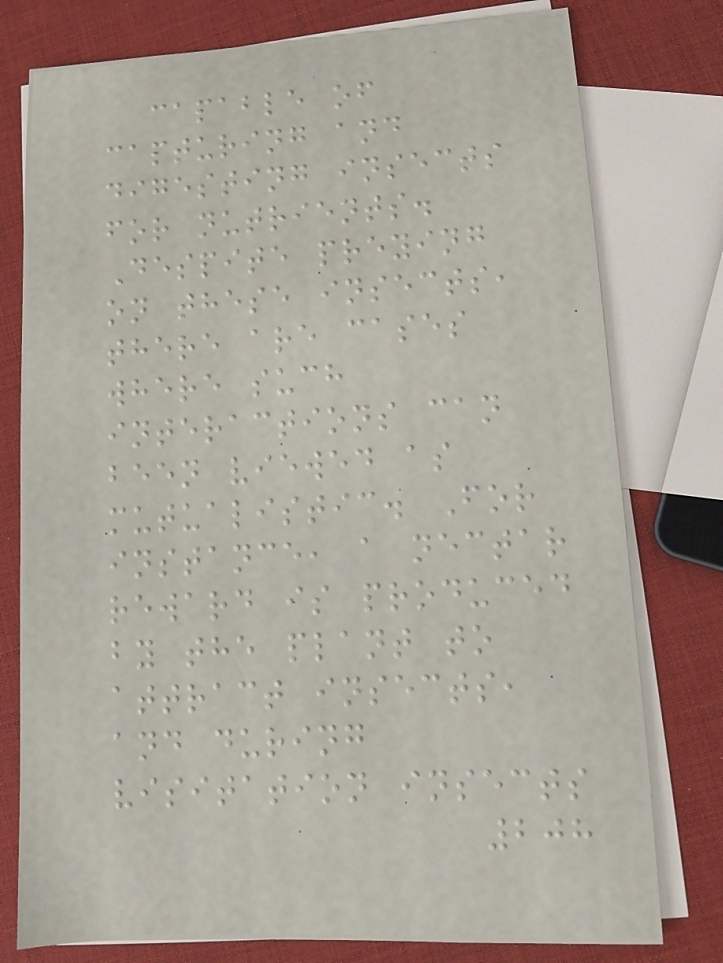capable of
capturing and
digesting insects
for nutrients.
Despite preying
on these insects,
there are cases
where such
interactions can
been viewed as
mutualistic. For
instance, a nectar
reward is produced
by the plant to
attract insects,
and during
visitation insects
208
